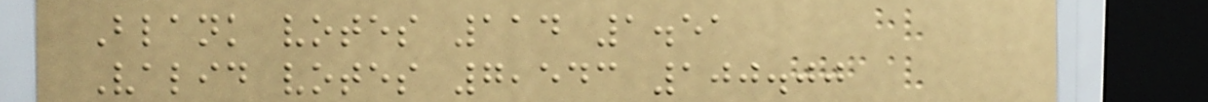Blank votes 114 1.51
Valid votes 7,543 100.00
